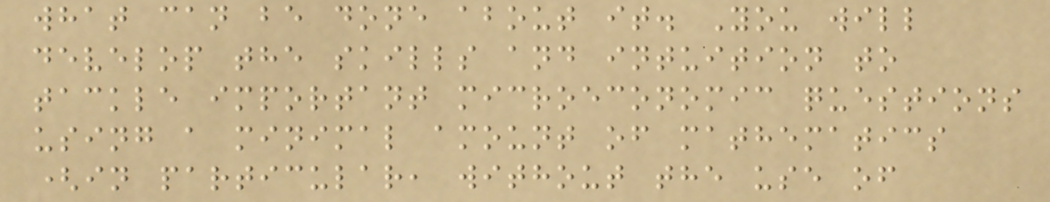what can be done about it. You will
develop the skills and intuition to
tackle important microeconomic questions
using a minimal amount of mathematics
(in particular, without the use of
